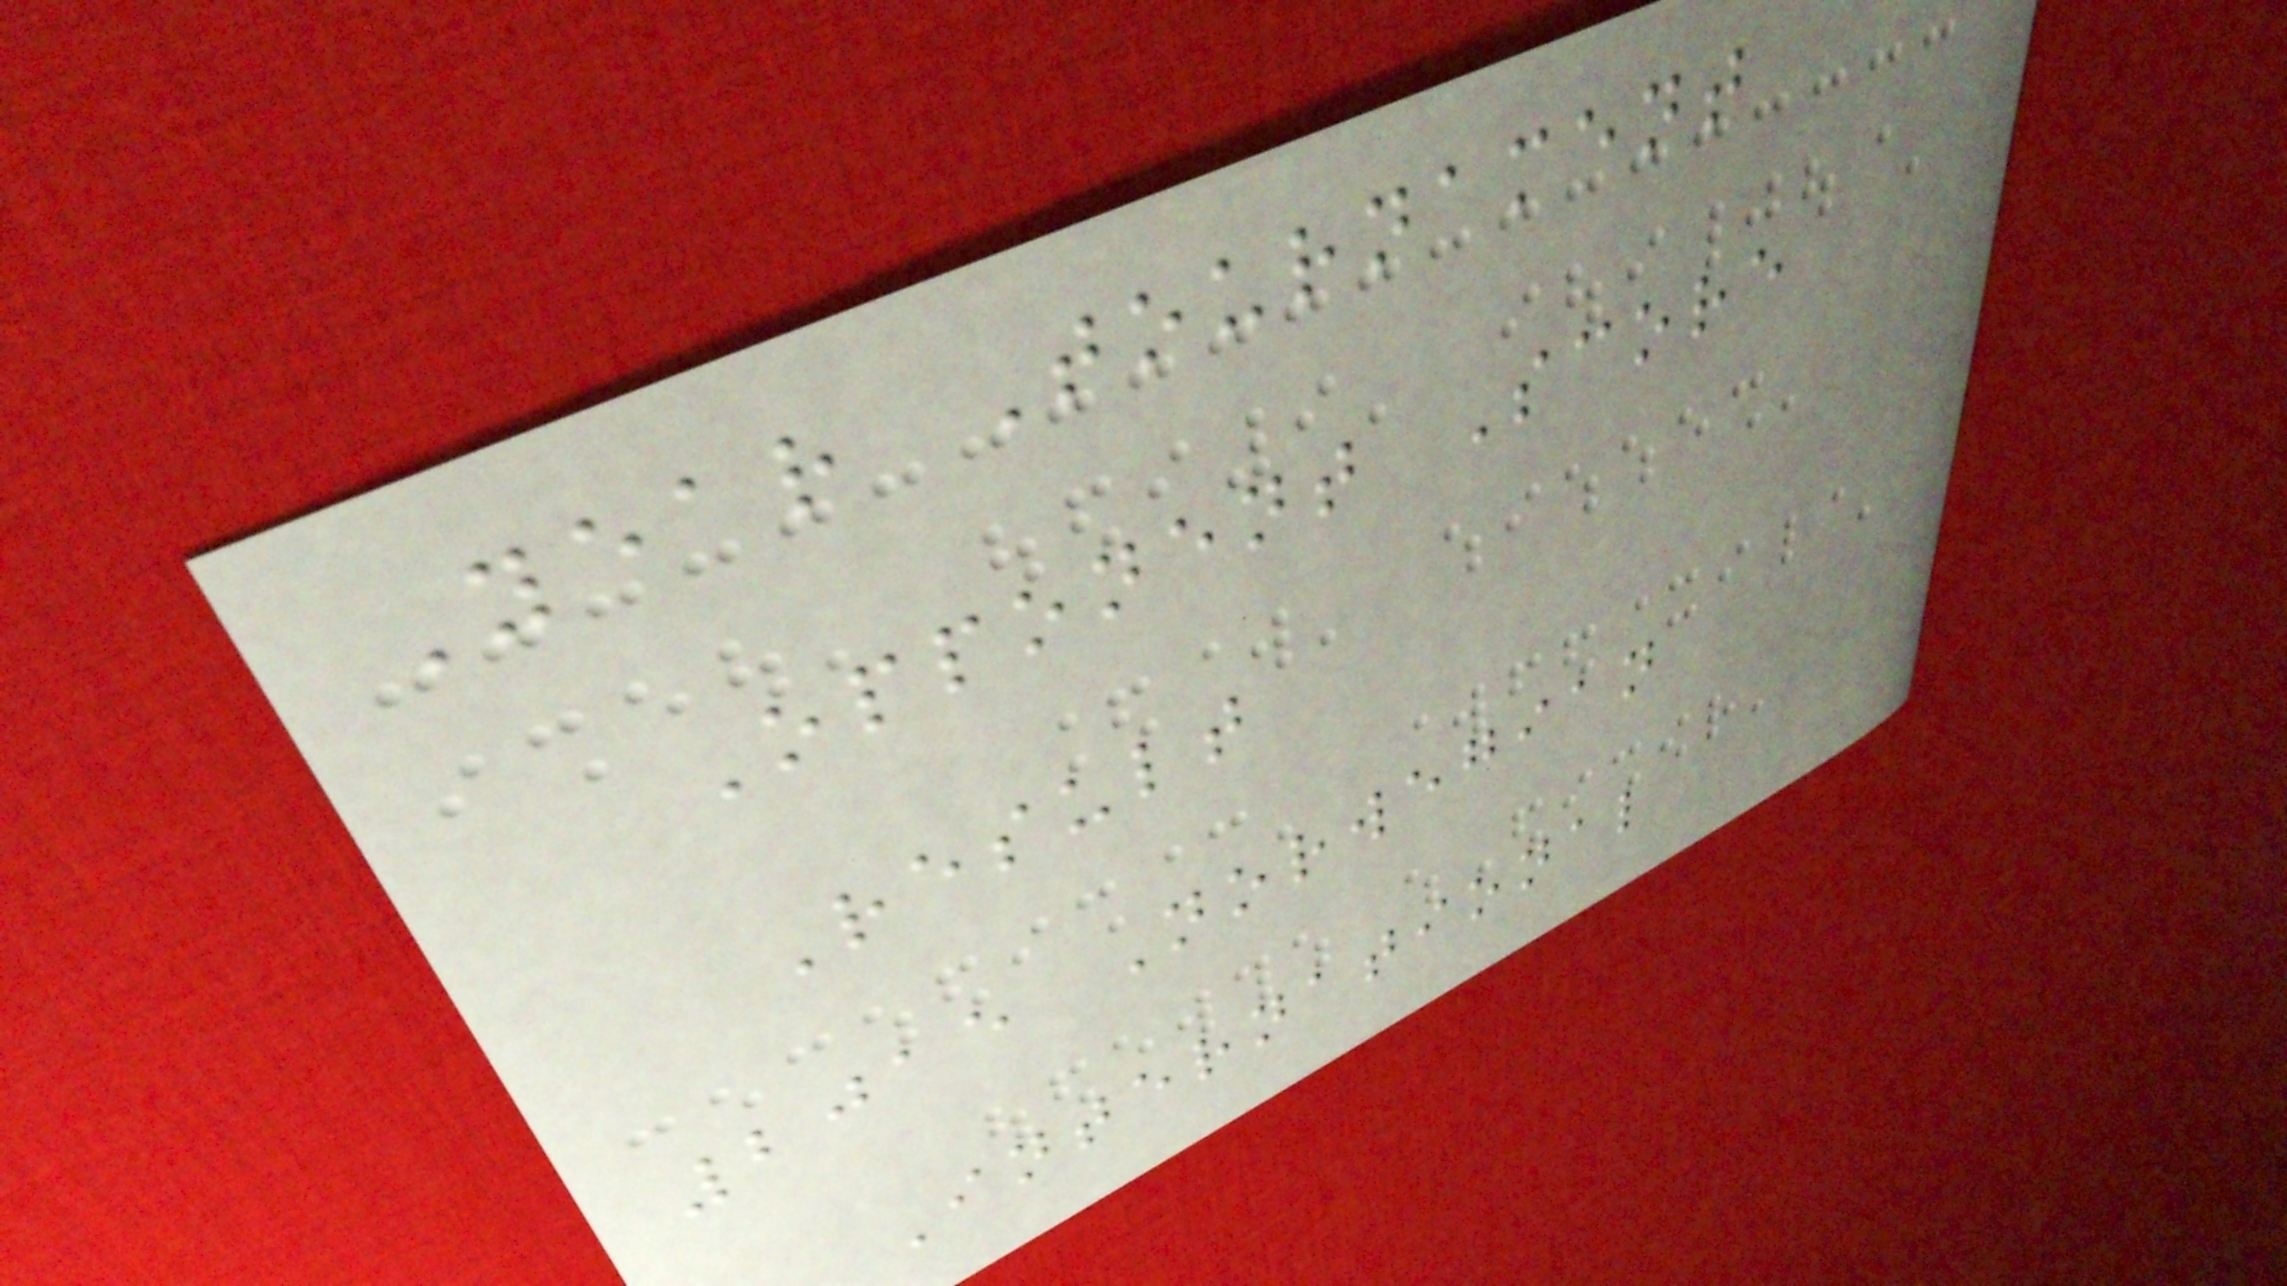Year Tournament
Opponent Score
Result
2015 Norwegian
International
